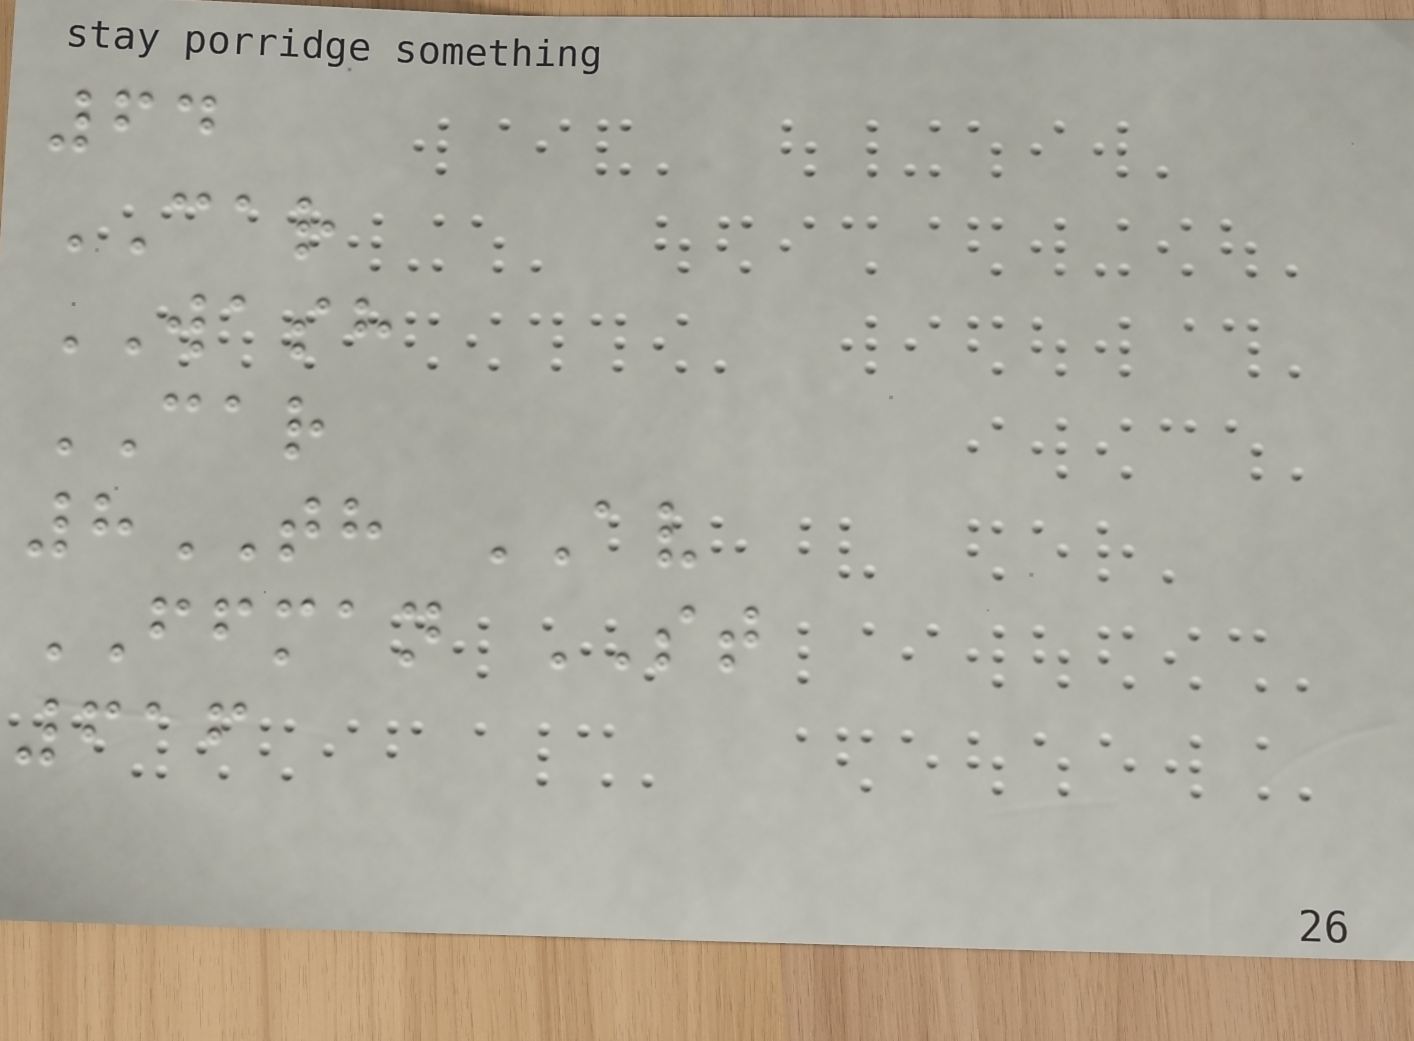64
CAR
WASH
CAR
8TH AV
FFMAN ST
616
